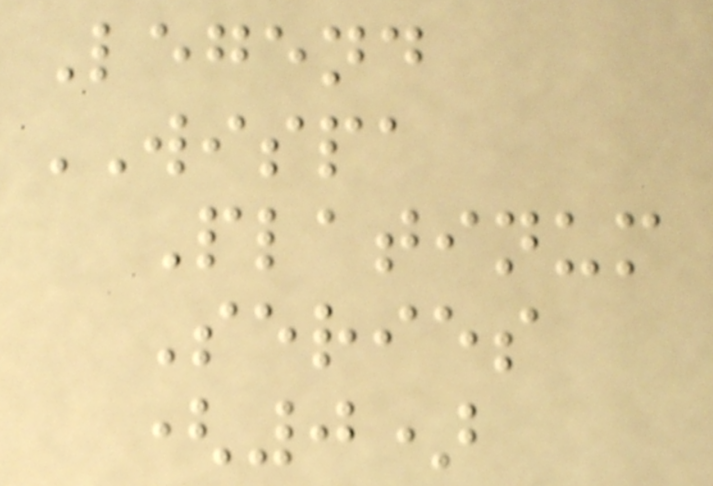Legend
WISPA
Platinum
Series
(0)
